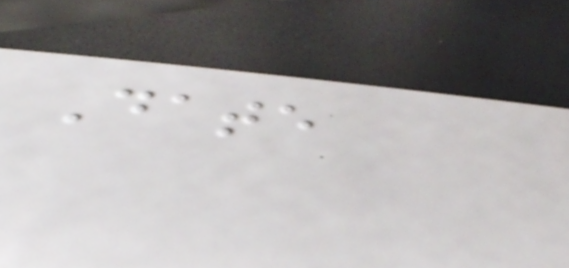Date
